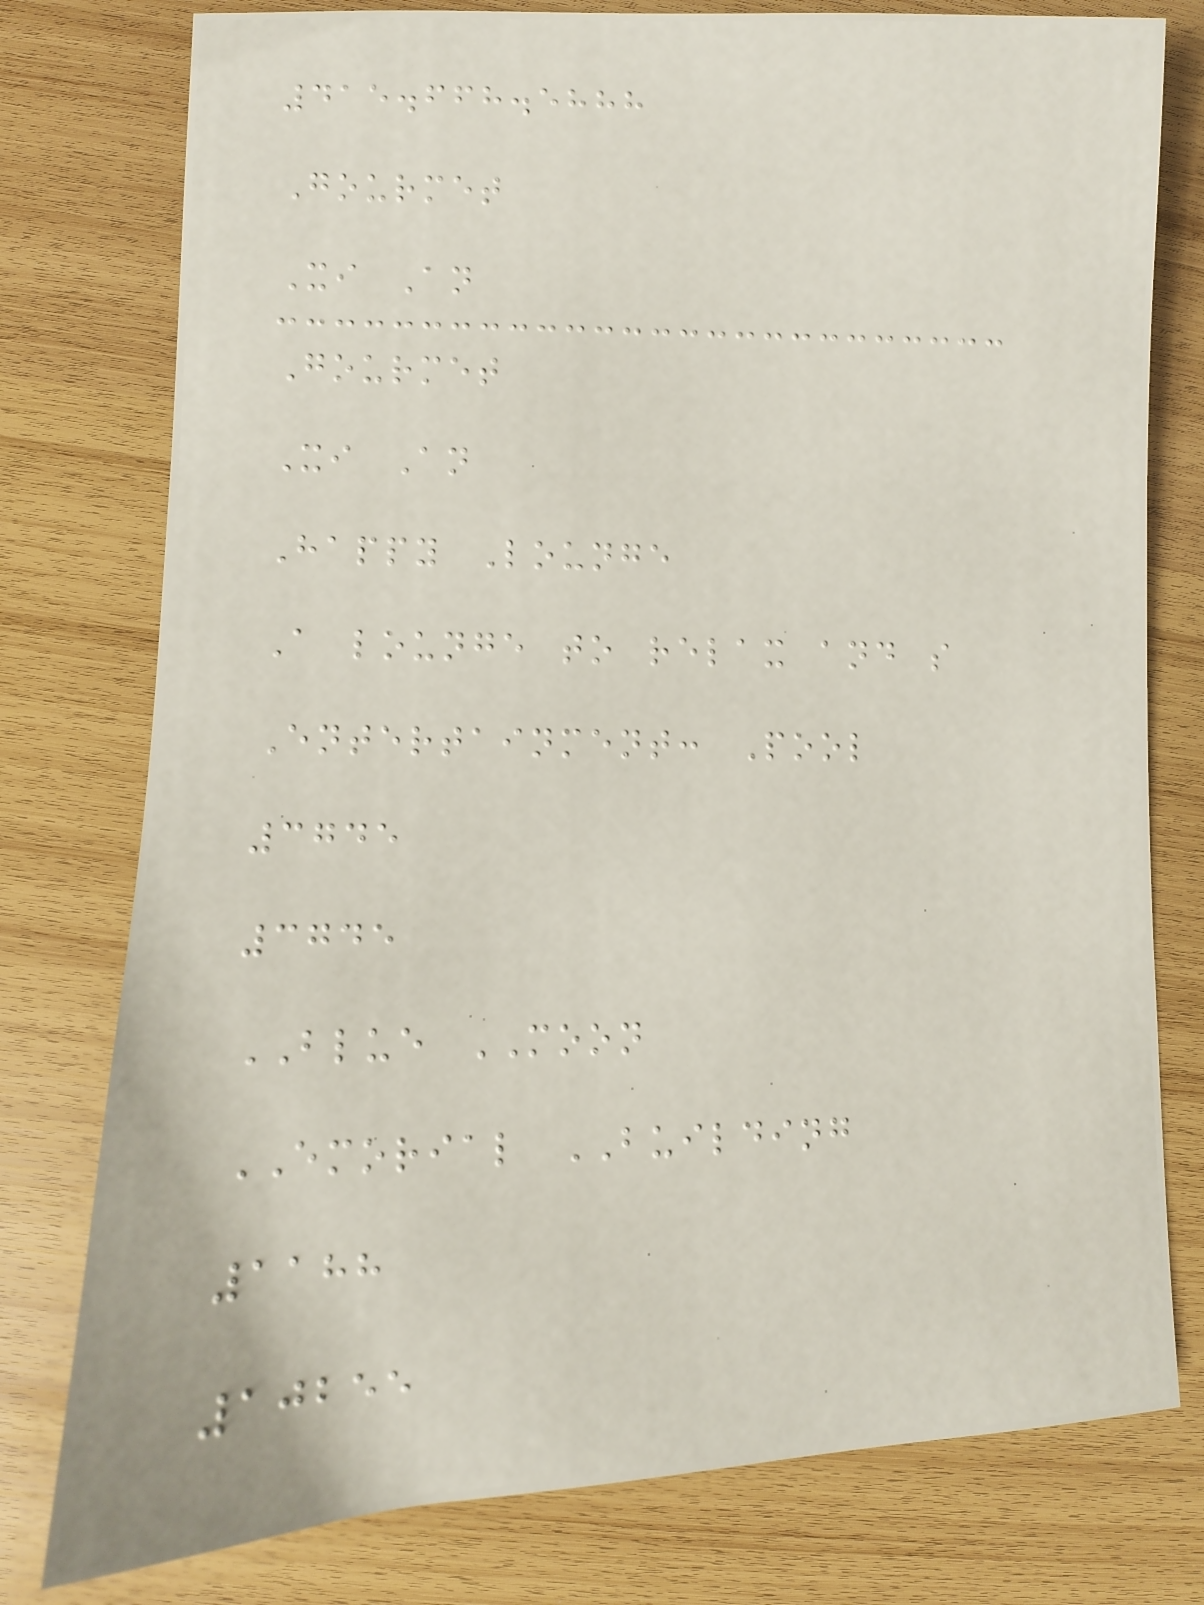415.668.5888
Gourmet
Xi An
Gourmet
Xi An
Happy Lounge
A lounge to relax and s
Entertainment: Pool
3745
3745
BLUE MOON
EMORIAL BUILDING
1188
10255
